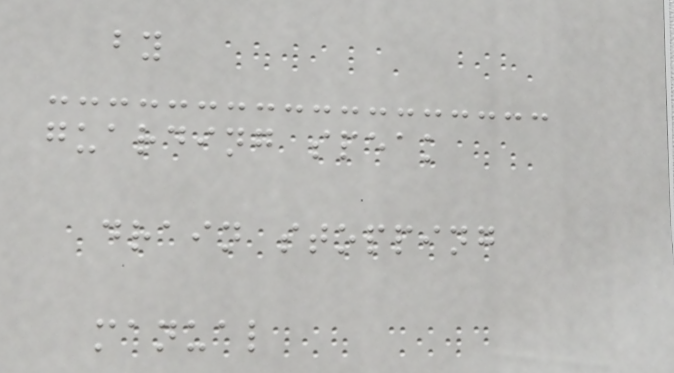by
guarding speak
drain stopping
manual
